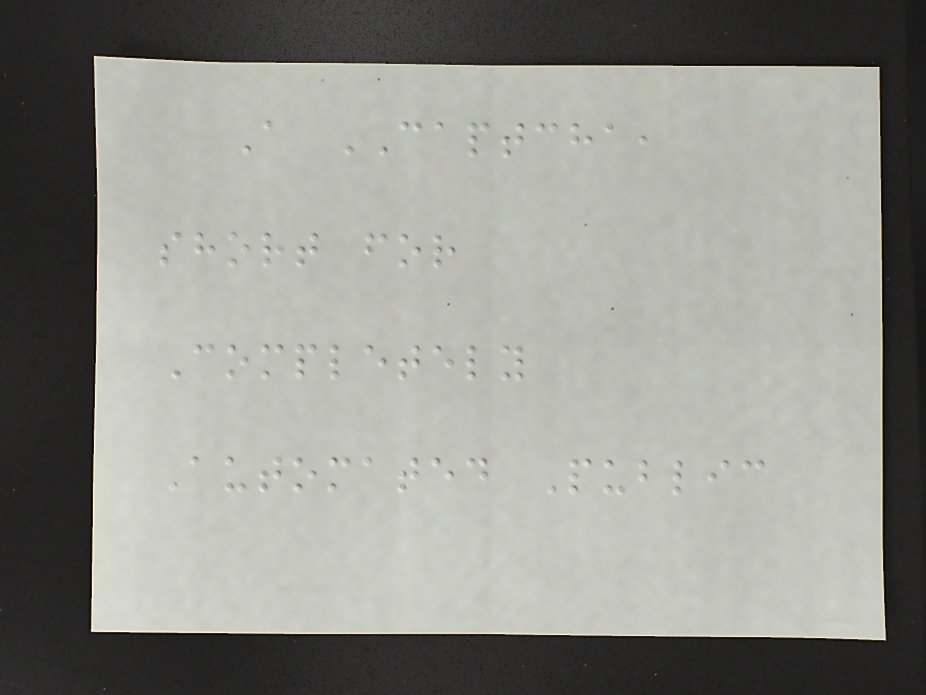A CAPTCHA,
short for
Completely
Automated Public
